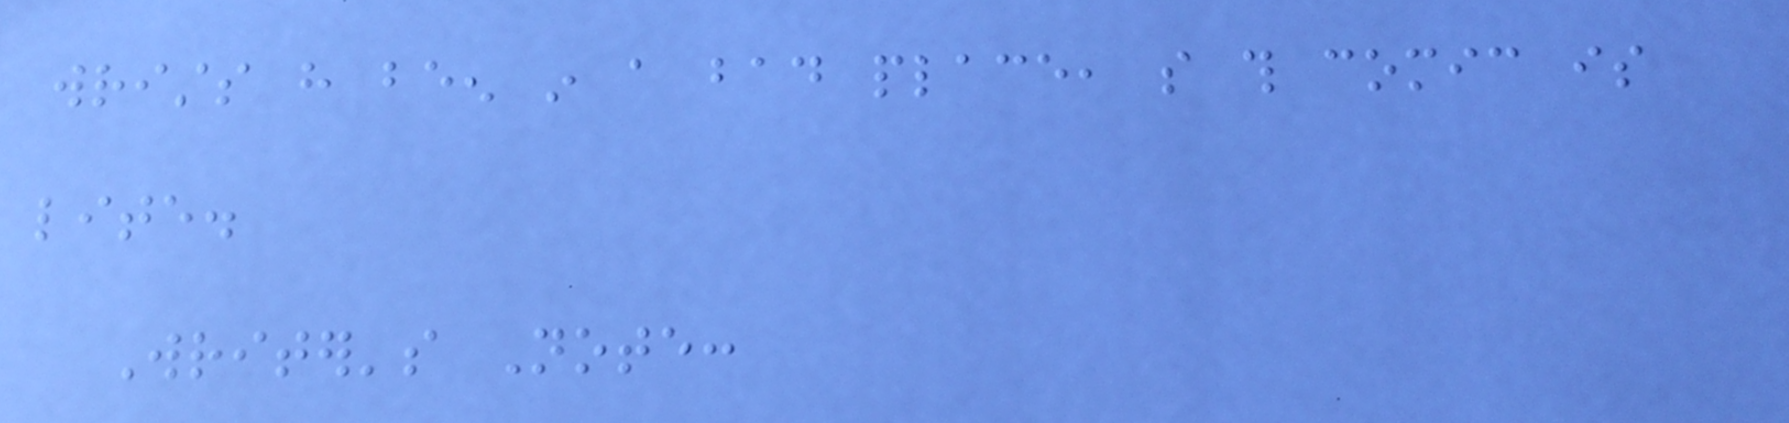wrists have been in a bad place, so this comic is
lite.
Writer's Note:
